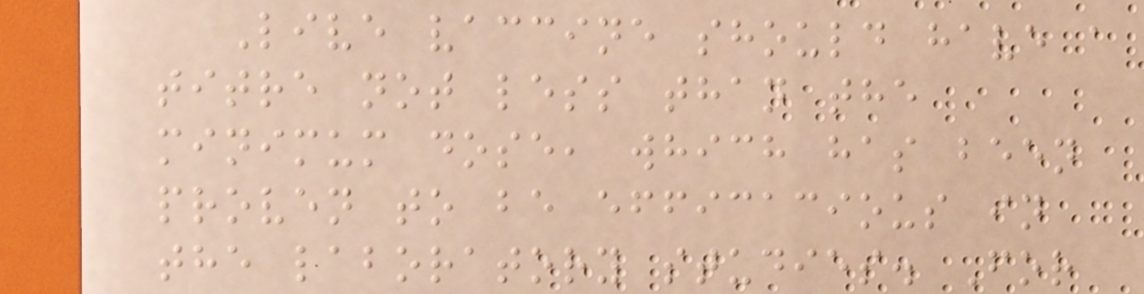Live vaccine should have a
titre not less than the
minimum dose, which has been
proven to be efficacious in
the laboratory studies. For
